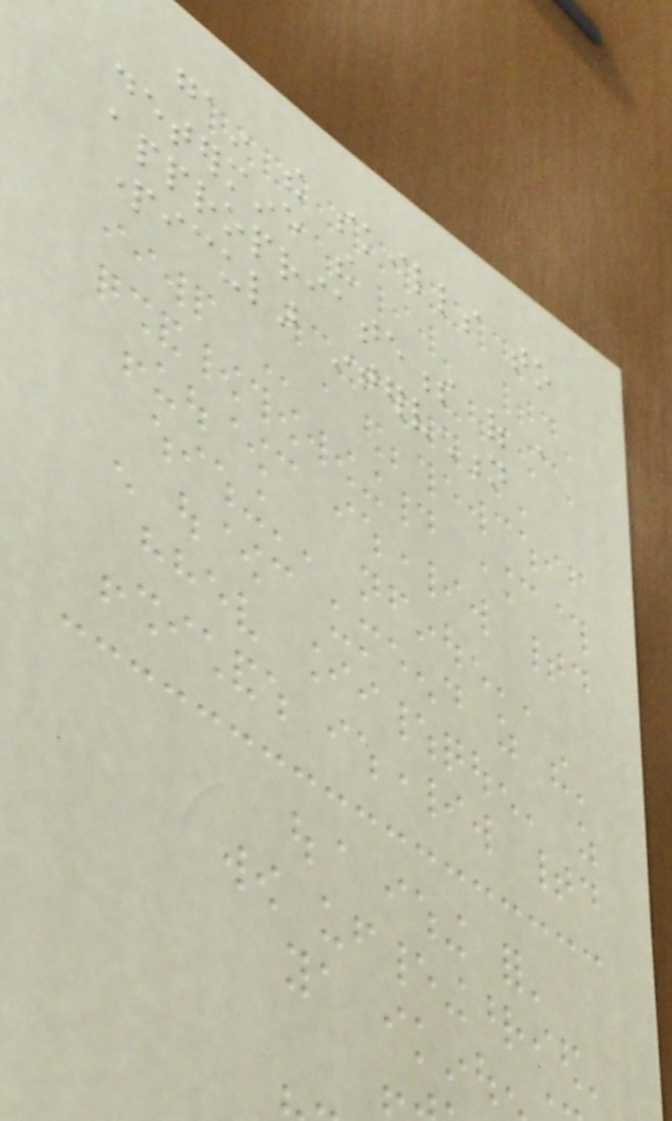gain the skills to
determine the
appropriateness of a
particular intervention
